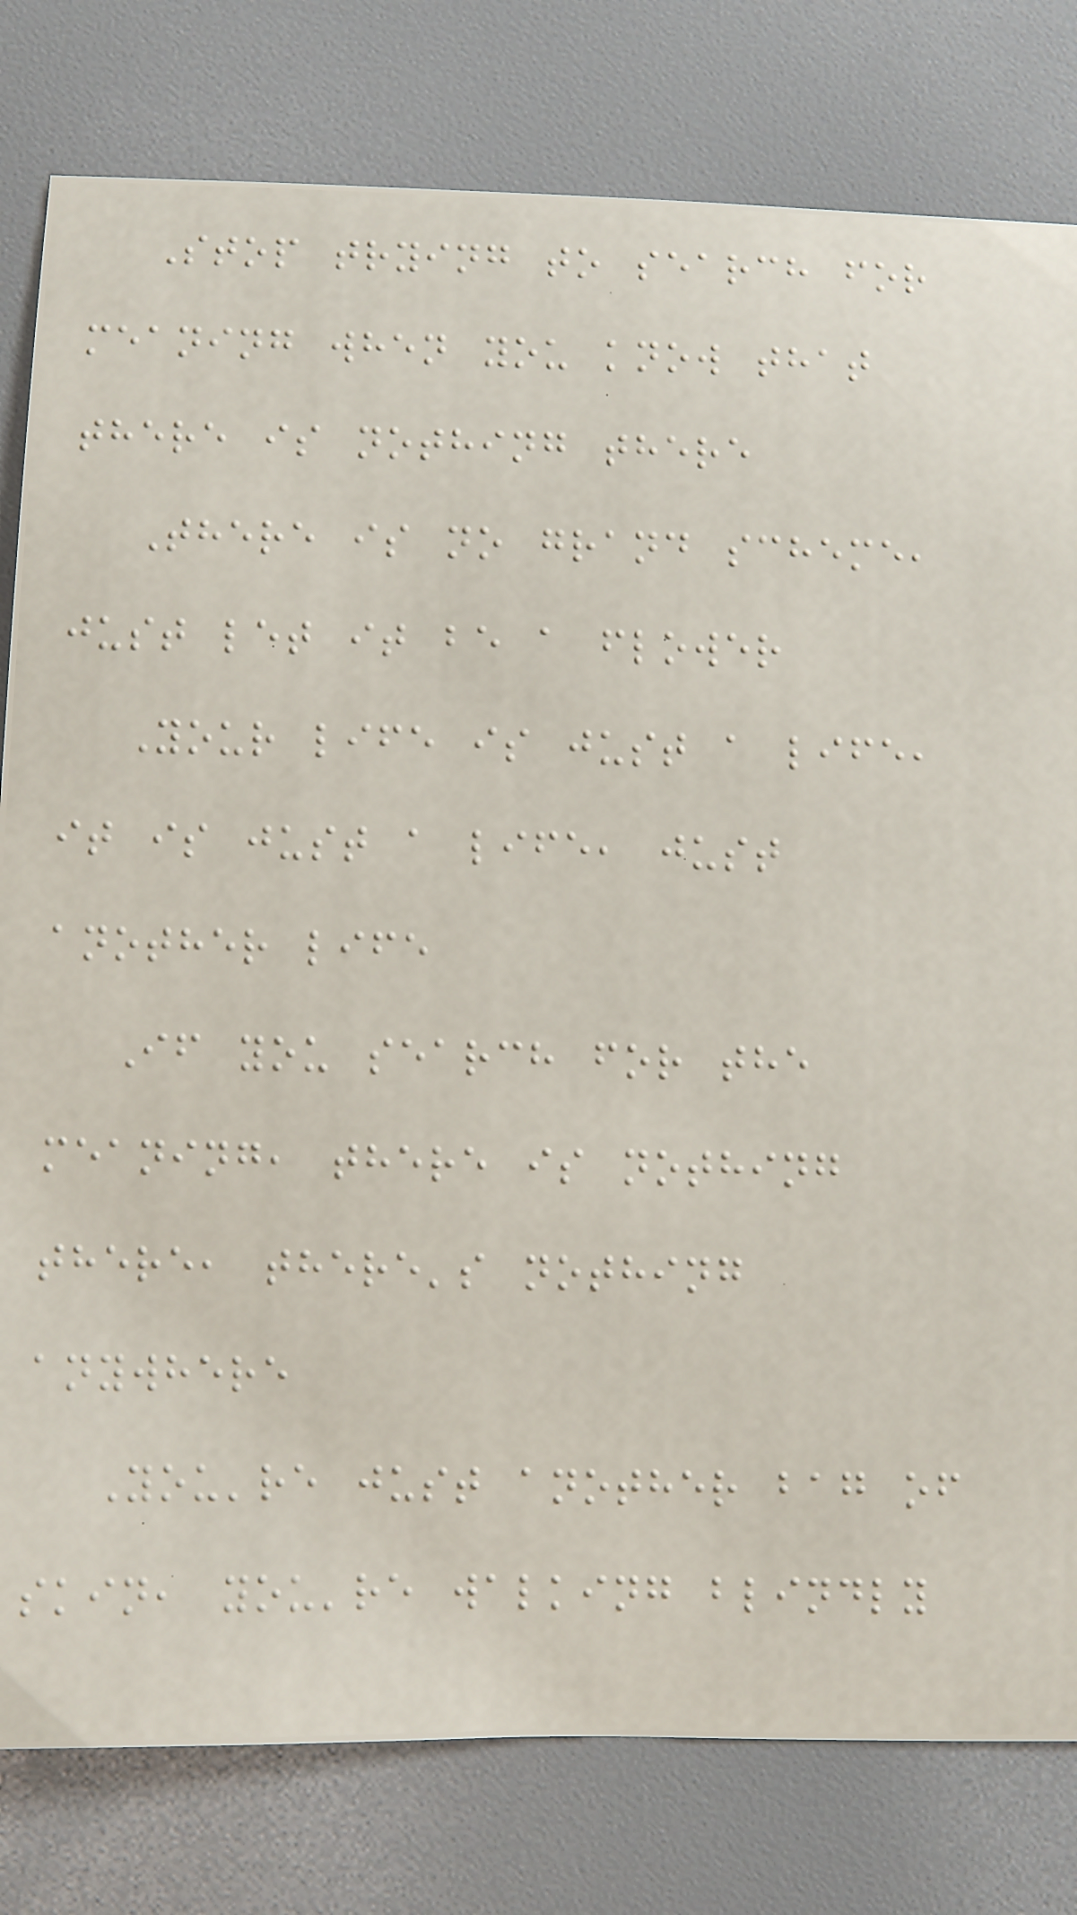Stop trying to search for
meaning when you know that
there is nothing there
There is no grand scheme,
just let it be a flower
Your life is just a life,
it is just a life, just
another life
If you search for the
meaning, there is nothing
there, there's nothing
anywhere
You're just another bag of
skin, you're walking blindly
